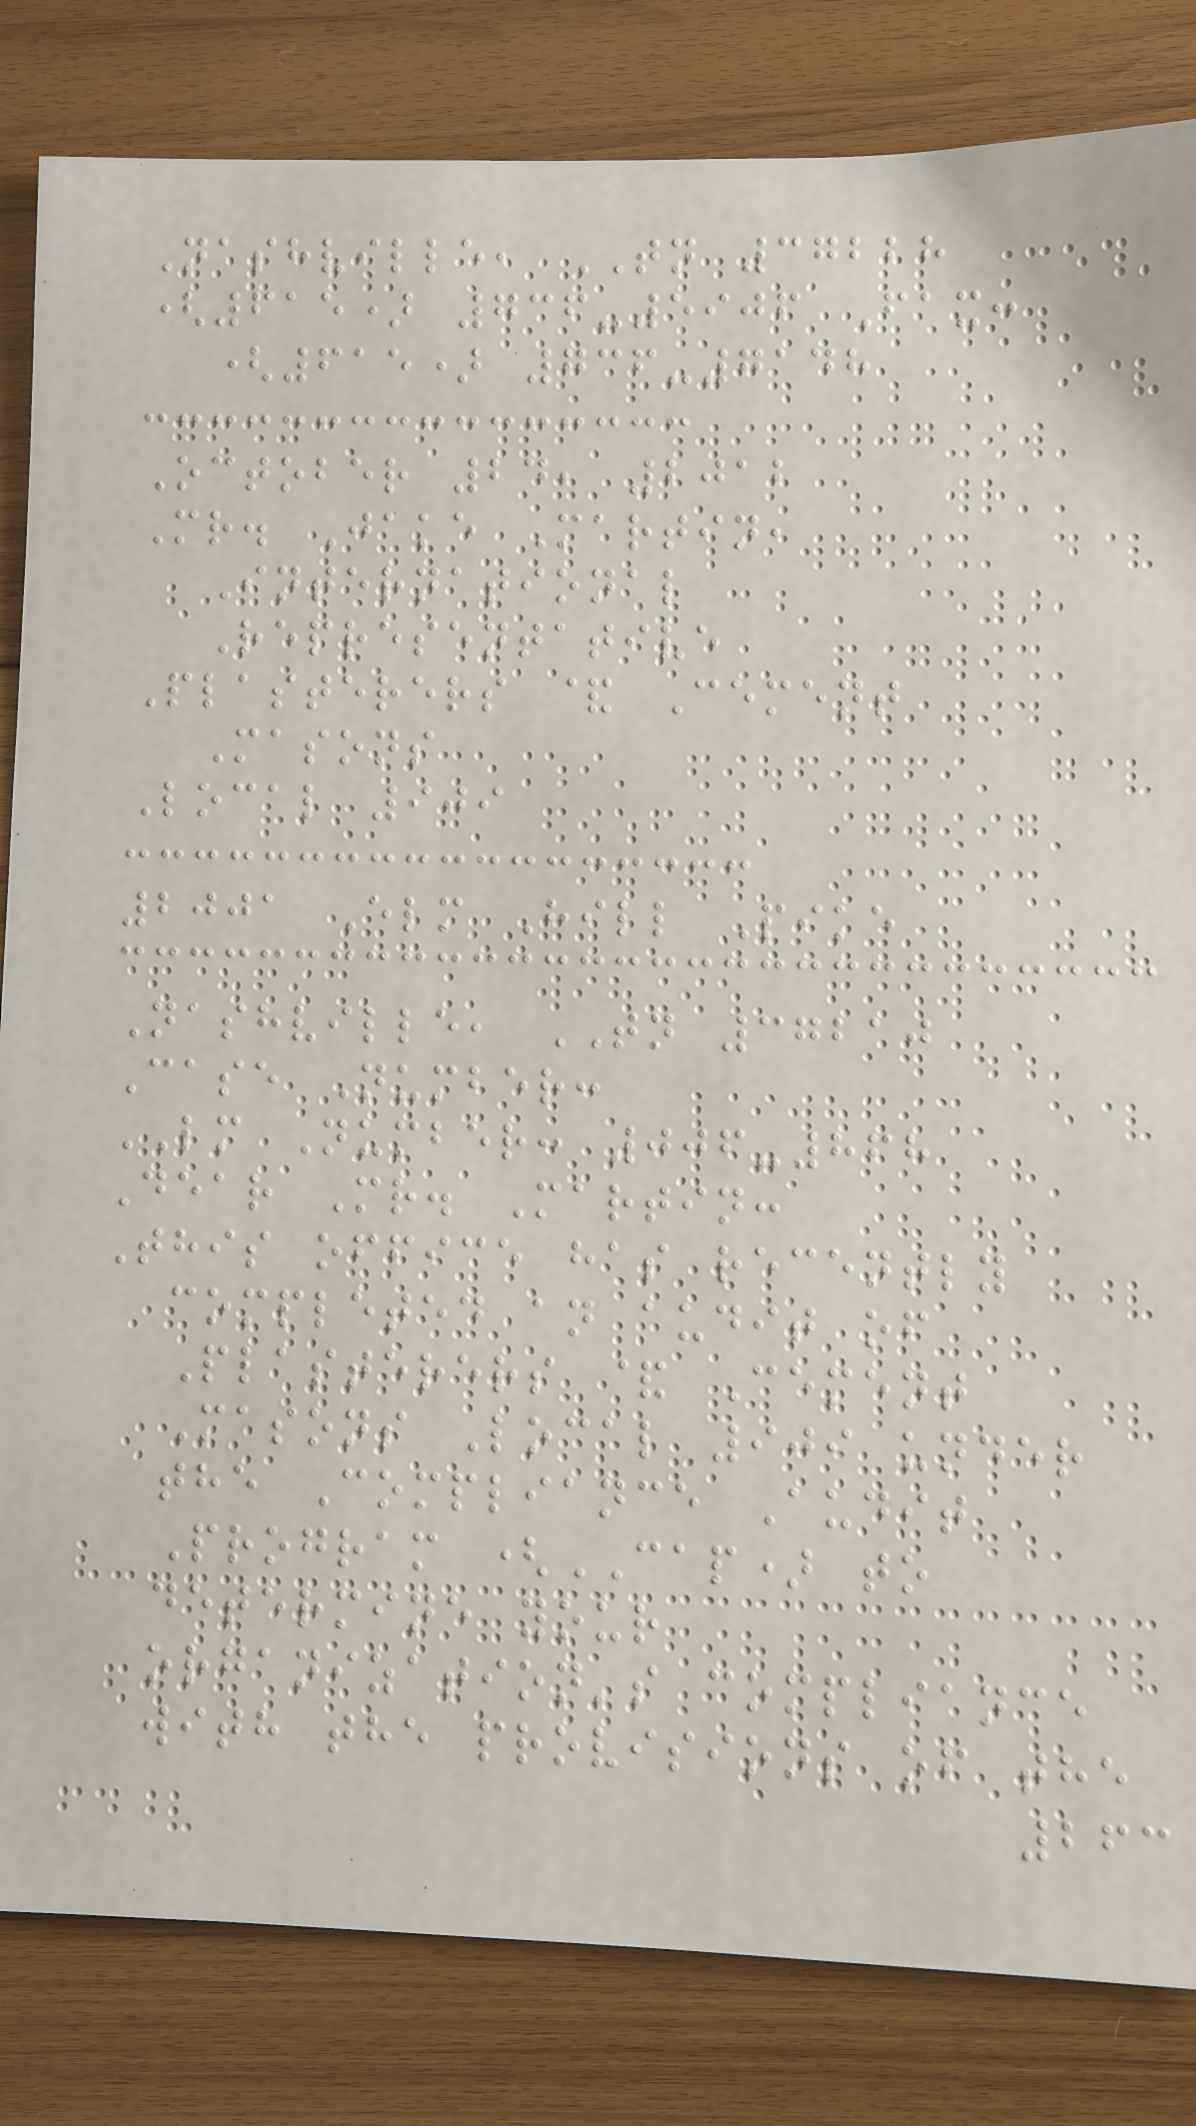Nashville, TN 37228
(615) 736-5906 Fax:
(615) 736-7148
October 24, 2012
Mr. Jake Martin,
International
Representative
Plasterers & Cement
Masons
Local 909
2001 Elm Hill Pike
Nashville, TN 37210
Case Number:
LM Number: 006-868
Dear Mr. Martin:
This office has recently
completed an audit of
Plasterers & Cement
Masons Local 909 under
the Compliance Audit
Program (CAP) to
determine your
organization's compliance
with the provisions of the
263
